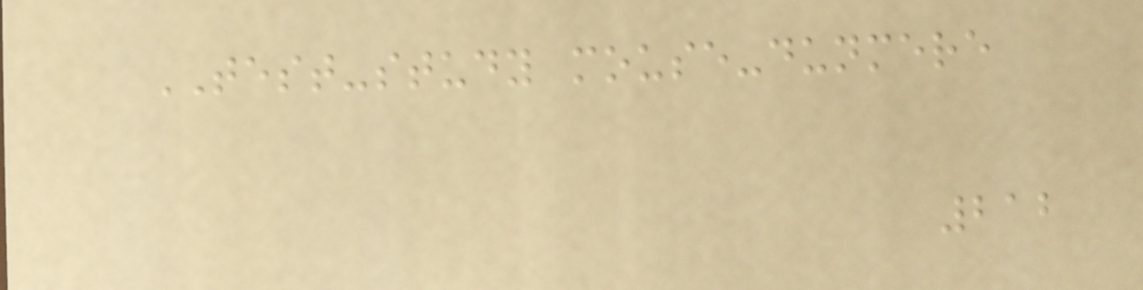TEST-study mouse-dunmere
212
